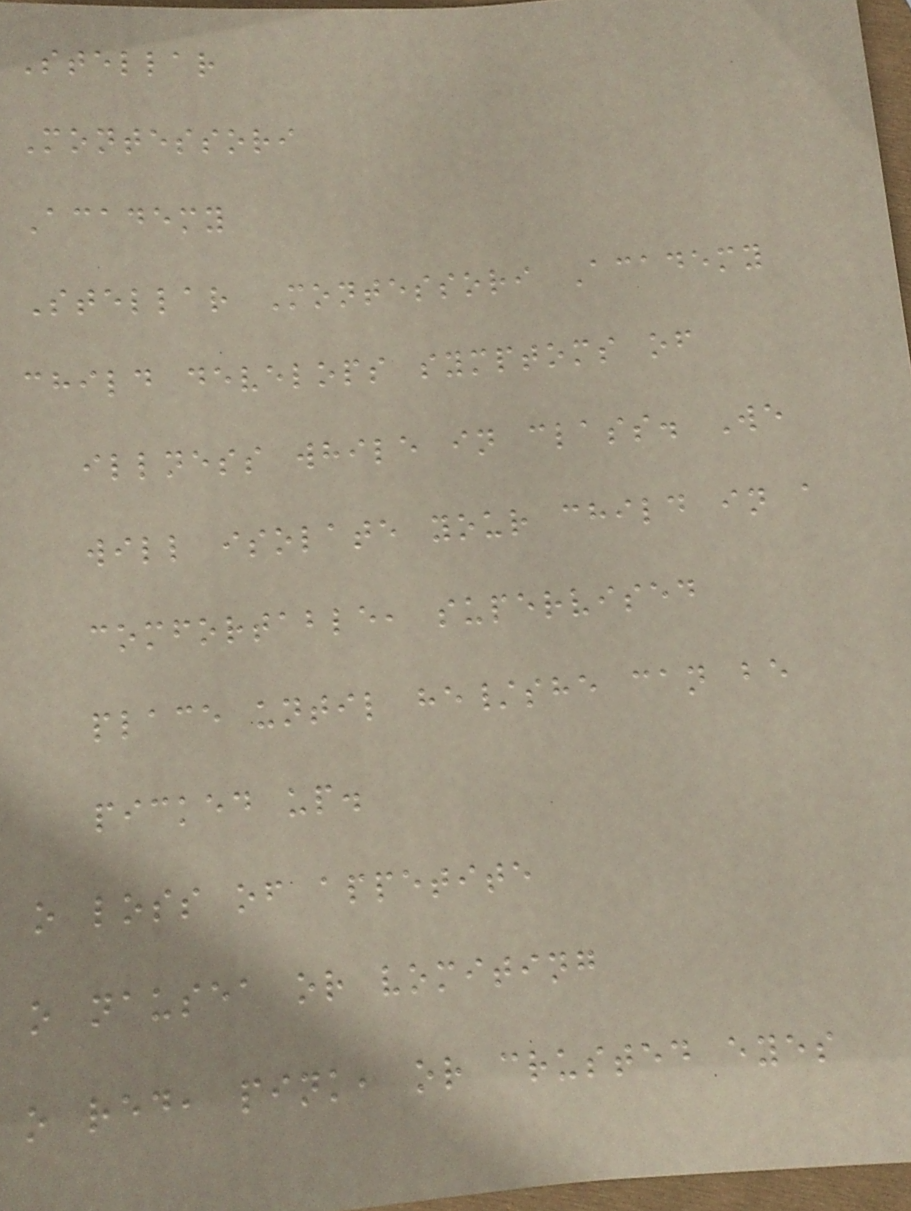Stellar
Montessori
Academy
Stellar Montessori Academy
child develops symptoms of
illness while in class. We
will isolate your child in a
comfortable, supervised
place until he/she can be
picked up.
o loss of appetite
o nausea or vomiting
o red, pink, or crusted eyes
